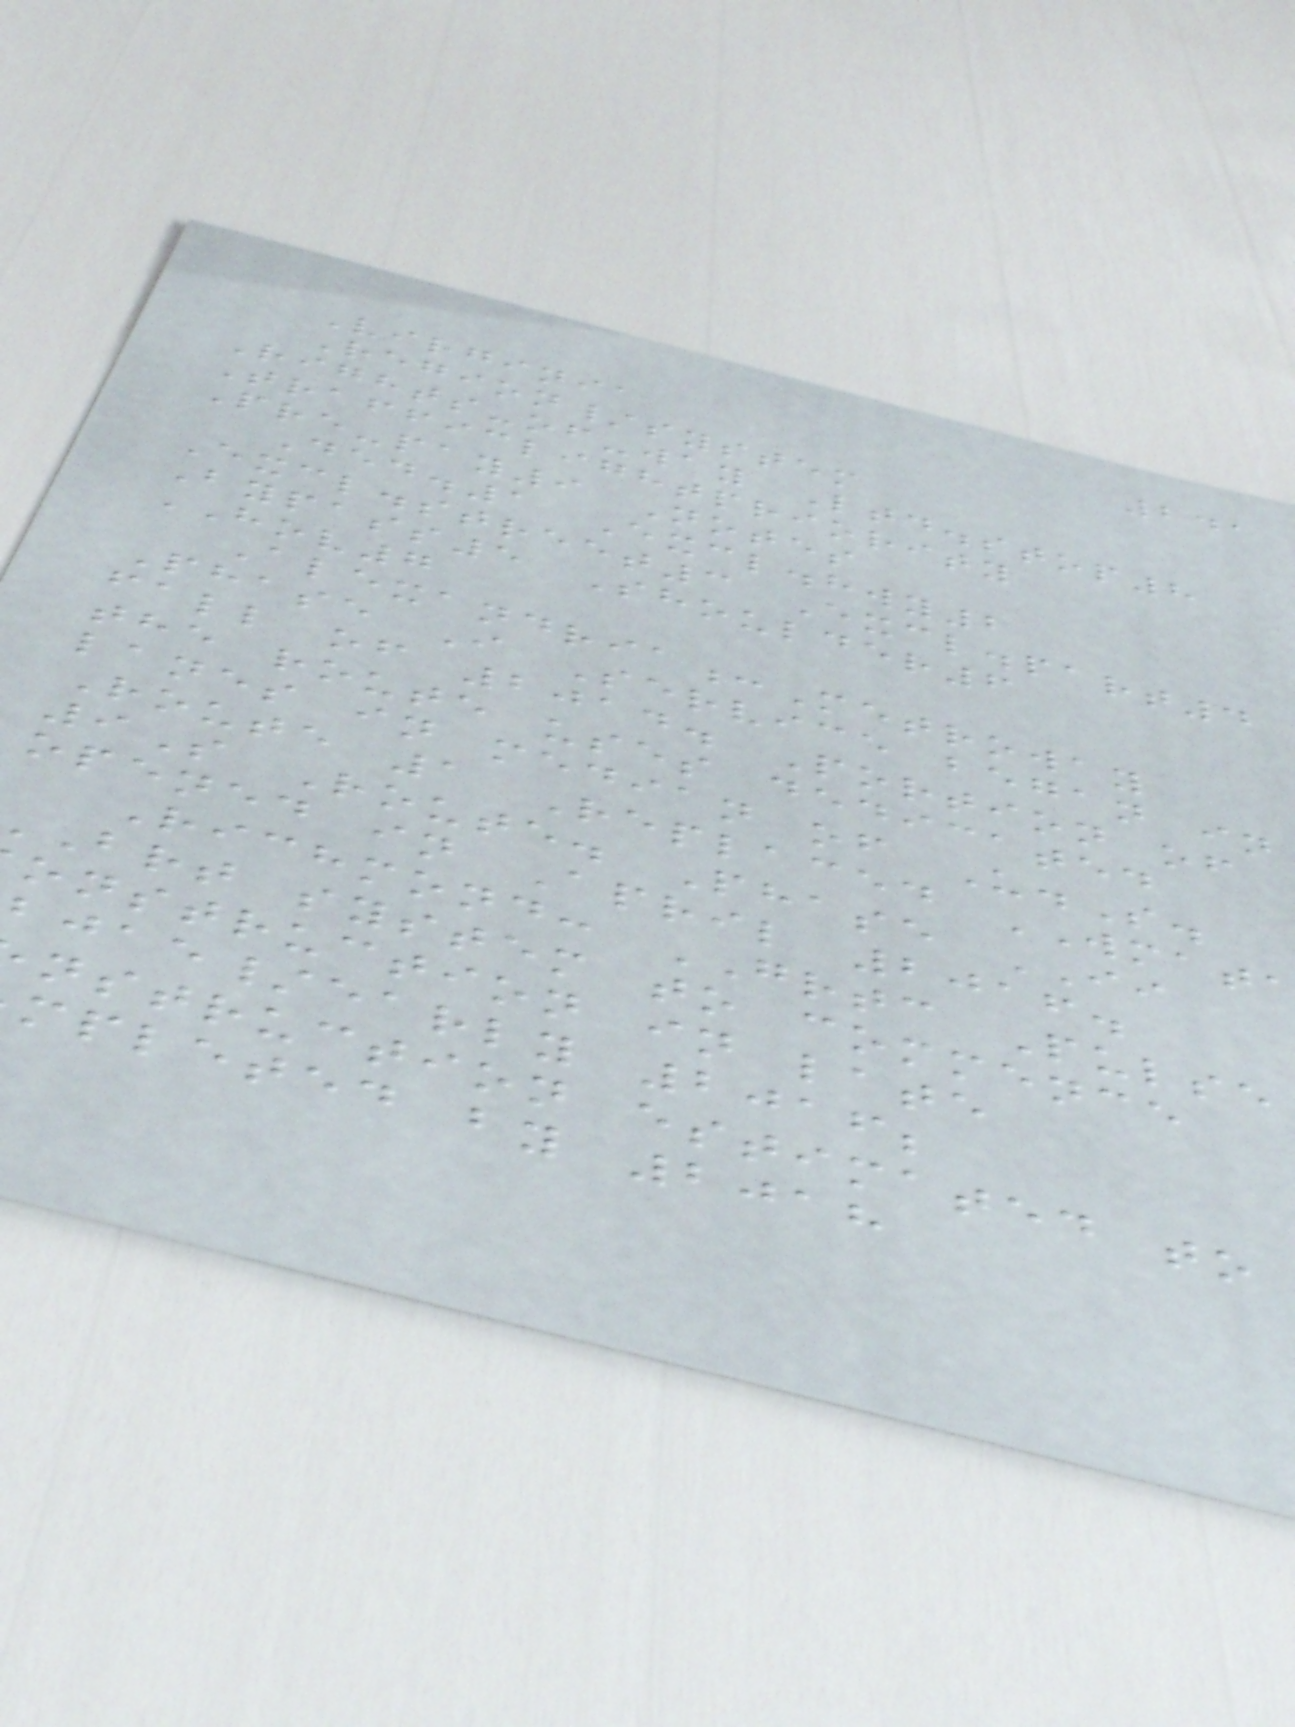241
Virginia
Region/system
Rights-of-way Ltd.stop8
Trafficlightpriority
Pre-pay9 Notes
Ded.1 Excl.hwy2
Excl.street3 Excl.part4
Bypass5 Shoulder6
HOV7
Alexandria:Metroway
Phase I Service began in
fall of 2014. Portion of
the route uses dedicated
lanes in median of U.S.
Route 1 Replaced WMAT
9S Route. Phase II
opened in April 2016.
Richmond: GRTC Pulse
brt system to commence
onstruction in late
bjae/early 2016;
nstruction estimated to
mpleted by 2018
